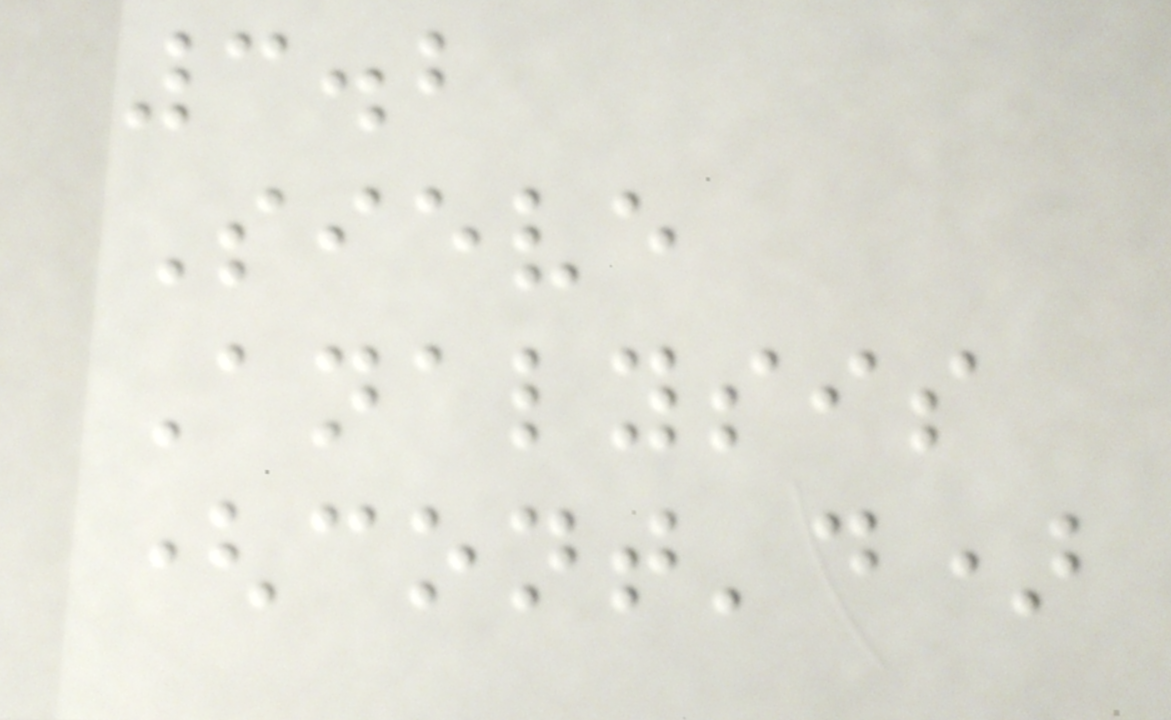3.2
Sieve
Analysis
(cont'd)
